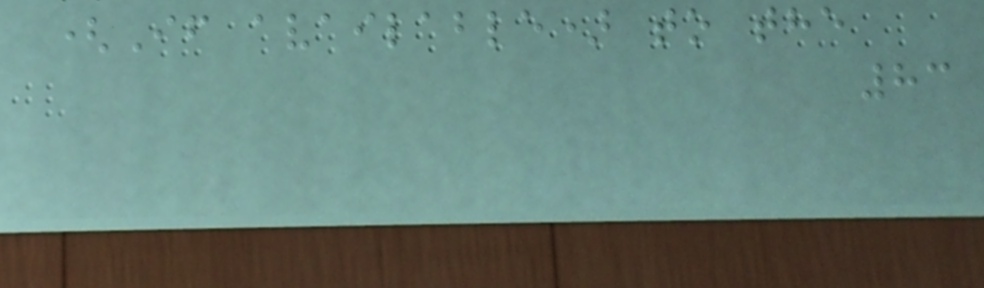(If available) to the
83
